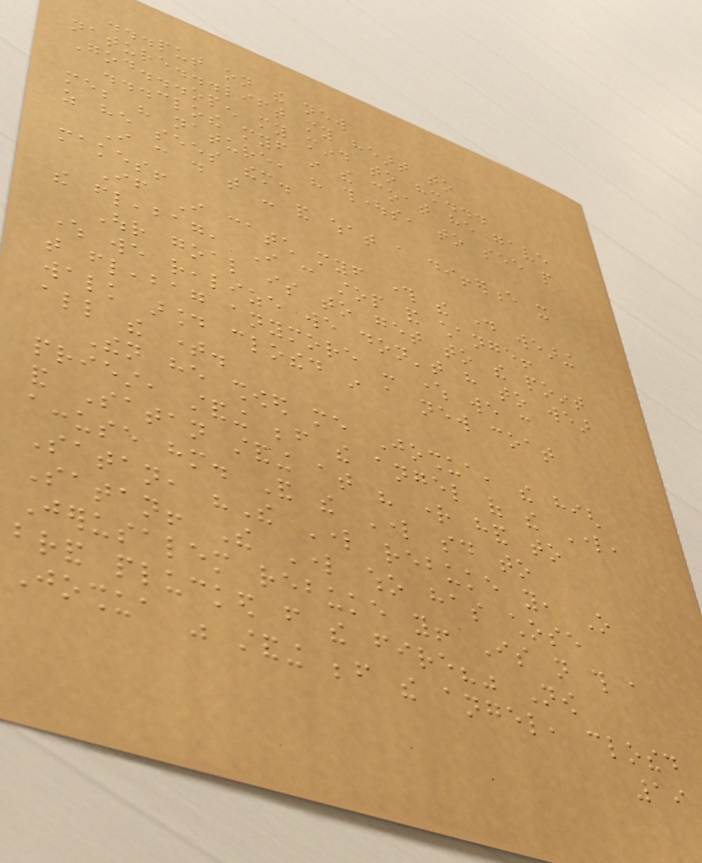...put on the new
nature...lift my heart to
God...open my mind to him...
...clothe myself in the coat he gave
me; his nature, his thoughts, to see people
as he sees them.
I can do that - and what a difference it
makes!
If I catch myself through the day wearing
the fleabag, I can stop and change!
Our goal is to get to the point
where we realize we don't have to wear
that fleabag anymore - where we can
walk around clothed in a new coat
all the time.
Then he showed me Joshua, the high
priest, standing before the angel of the Lord,
and Satan standing at his right hand to
accuse him. And the Lord said to
Satan, "The Lord rebuke you, O
Satan! The Lord who has chose
Jerusalem rebuke you! Is not this a
brand plucked from the fire?" Now
Joshua was standing before the angel, clothed
19
